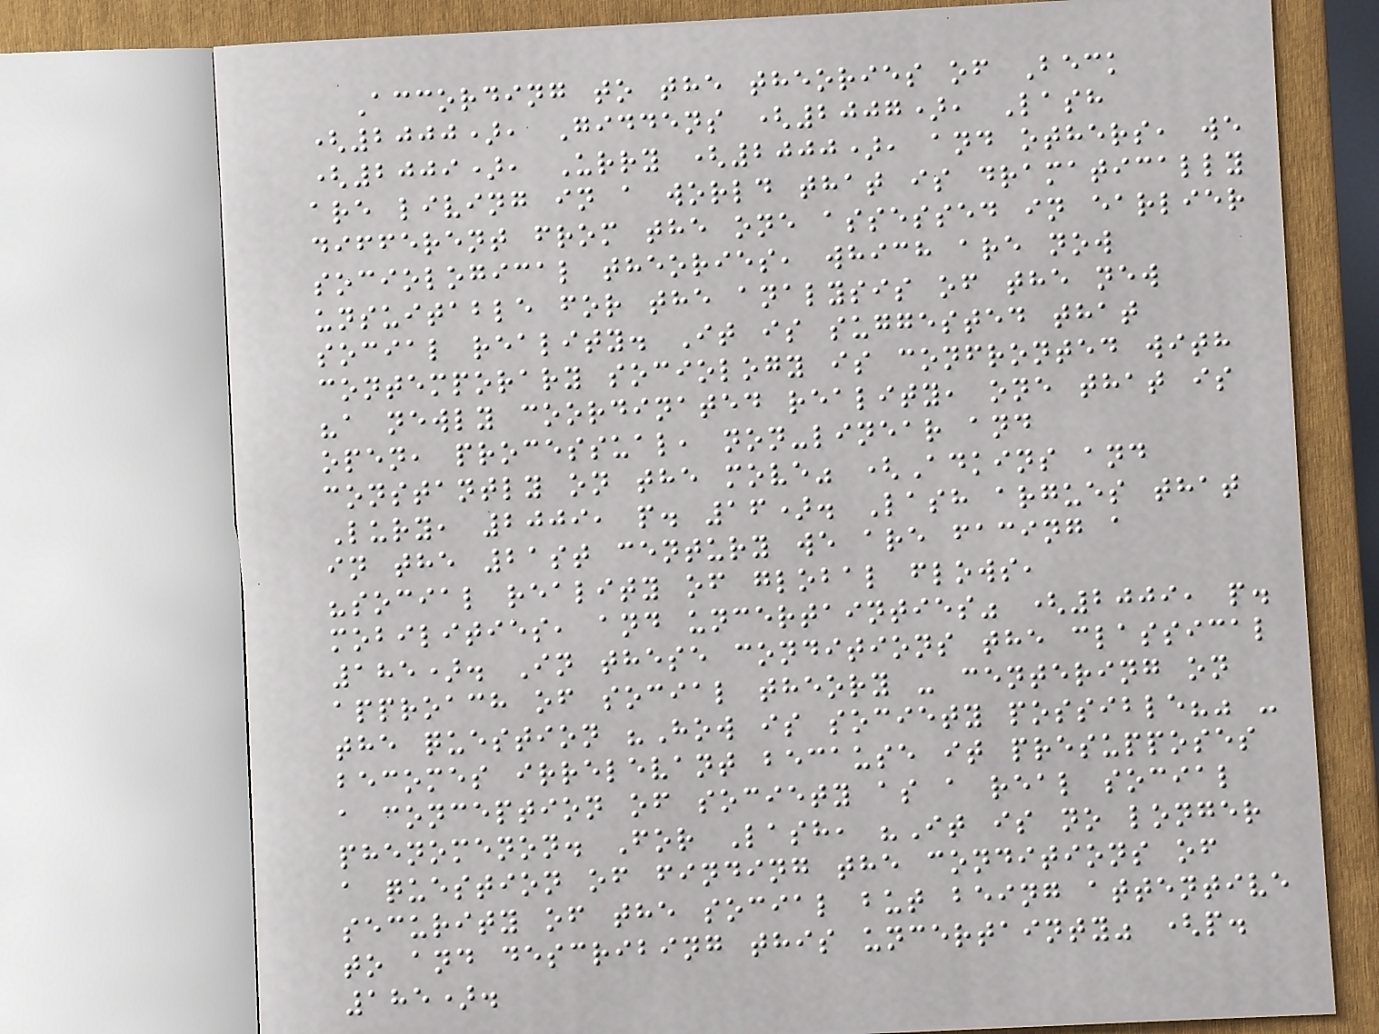According to the theories of Beck
(2000), Giddens (2007), Lash
(2009), Urry (2000), and others, we
are living in a world that is dramatically
different from the one assessed in earlier
sociological theories, which are now
unsuitable for the analysis of the new
social reality. It is suggested that
contemporary sociology is confronted with
"a newly coordinated reality, one that is
open, processual, non-linear and
constantly on the move" (Adkins and
Lury, 2009, p. 16). Lash argues that
in the 21st century we are facing a
"social reality of global flows,
mobilities, and uncertainties" (2009, p.
185). In these conditions the classical
approach of social theory - centering on
the question "How is society possible?" -
becomes irrelevant because it presupposes
a conception of society as a real social
phenomenon. For Lash, "It is no longer
a question of finding the conditions of
security of the social but being attentive
to and describing this uncertainty" (p.
185).
